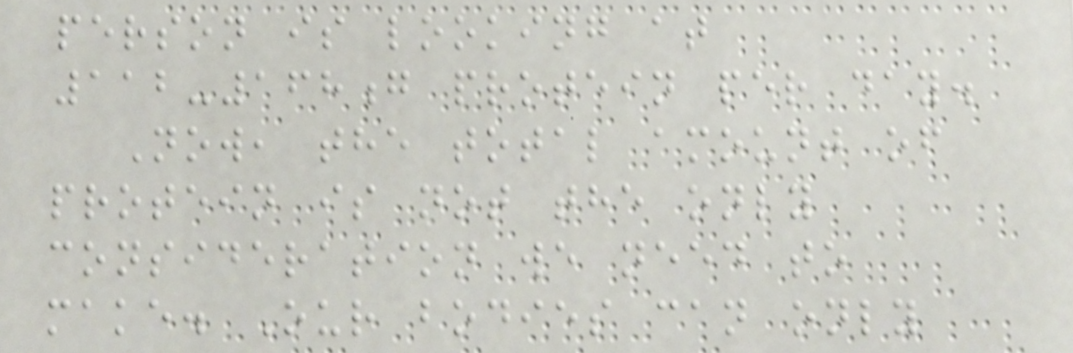person is looking at
112-168g protein per day.
Now, the total amount of
protein is not the only
consideration we need to
make. Our bodies can only
